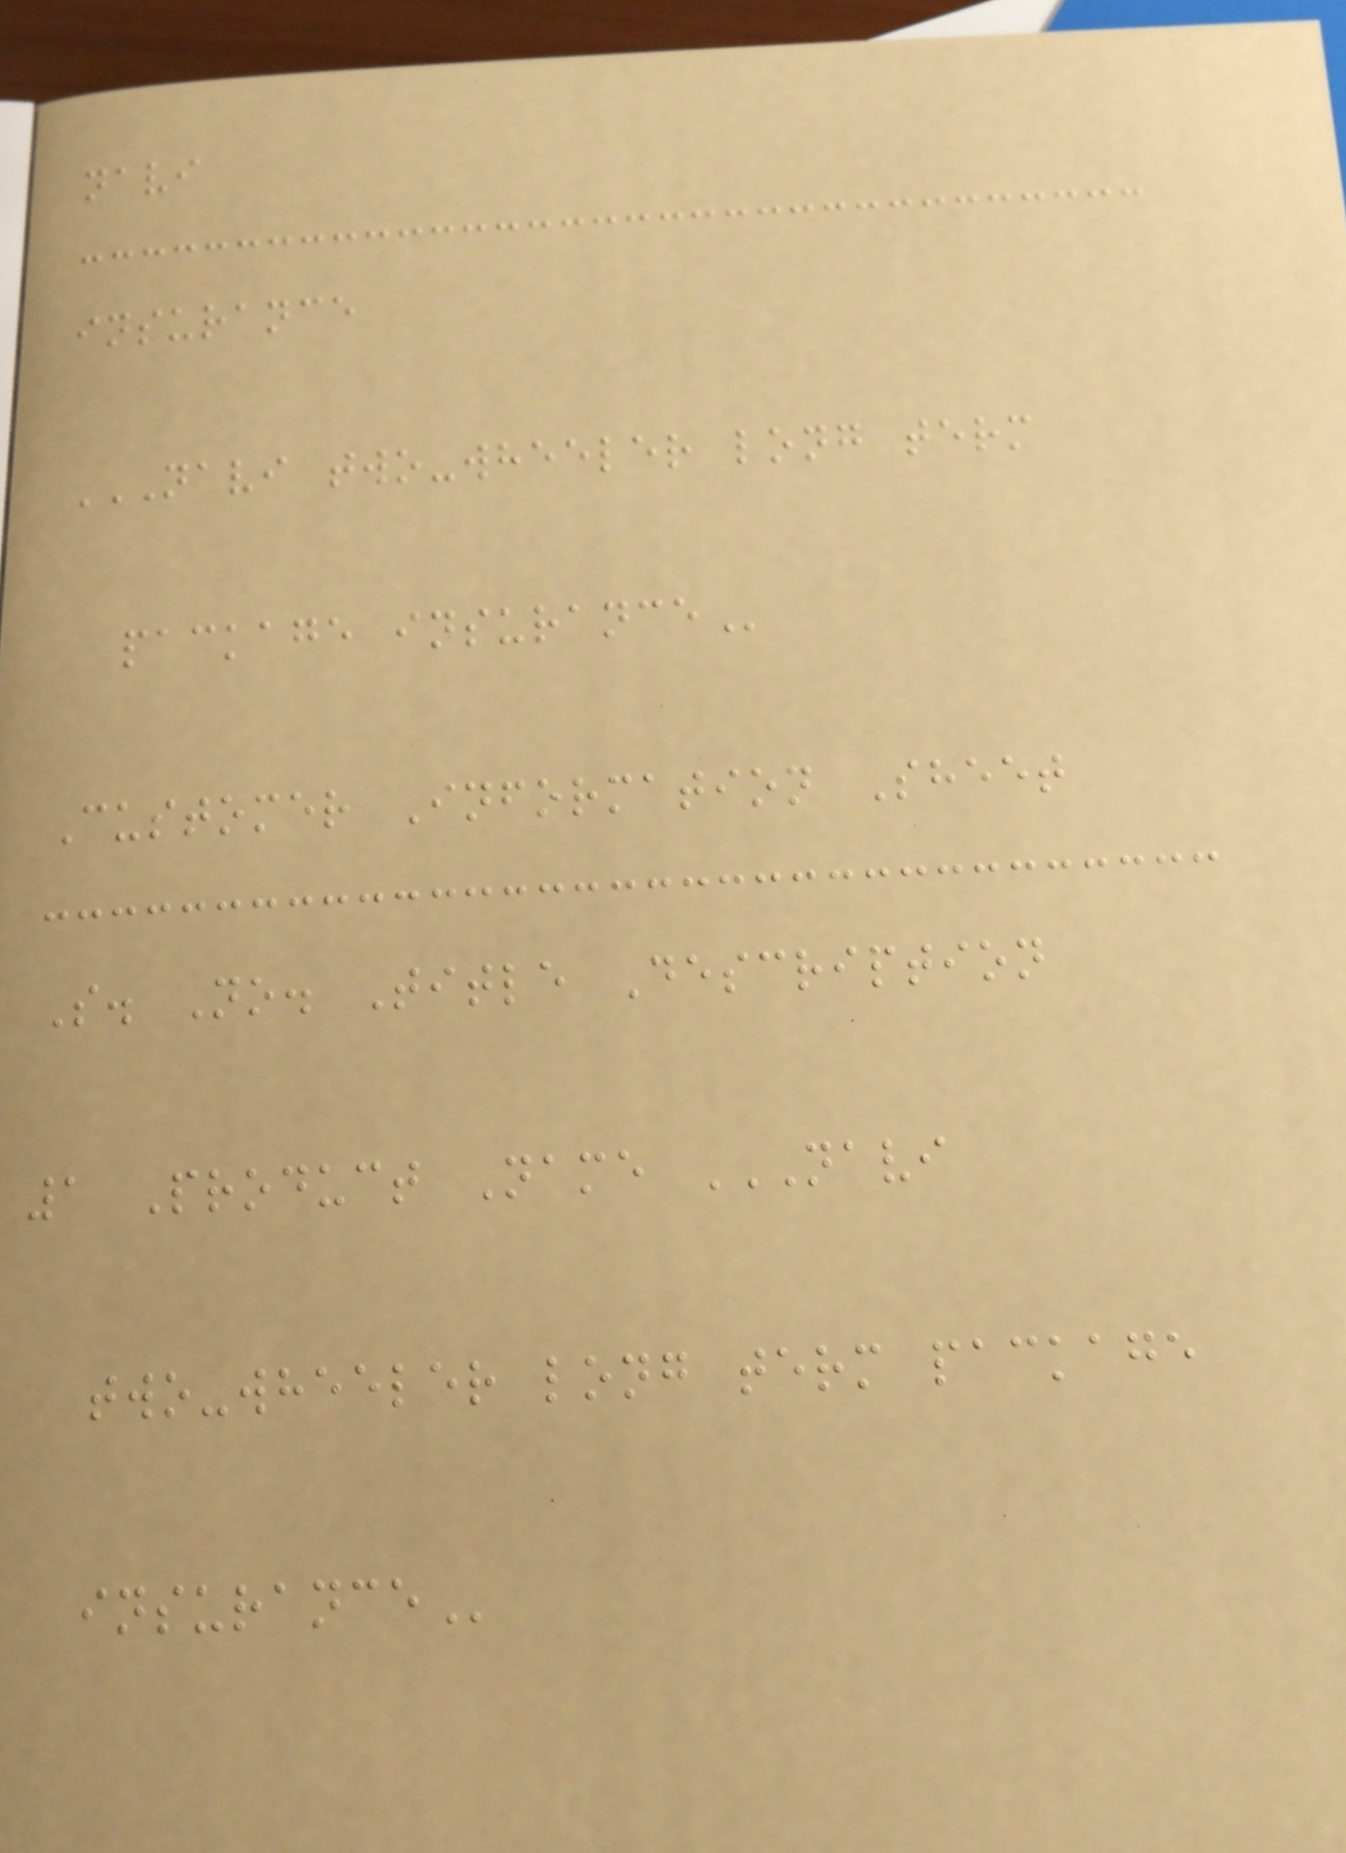navi
insurance
NAVI TWO-WHEELER LONG TERM
PACKAGE INSURANCE
Customer Information Sheet
S. No. Title Description
1 Product Name NAVI
TWO-WHEELER LONG TERM PACKAGE
INSURANCE
